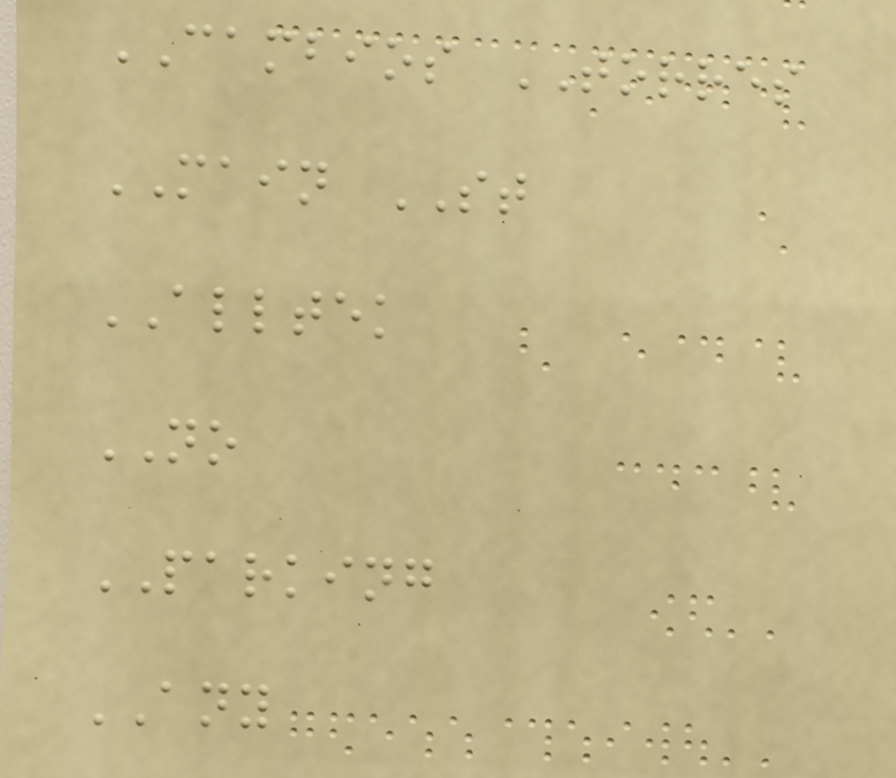CAMBIOS TORRES
MAIN ST
ALLTEK
NO
PARKING
ANY
